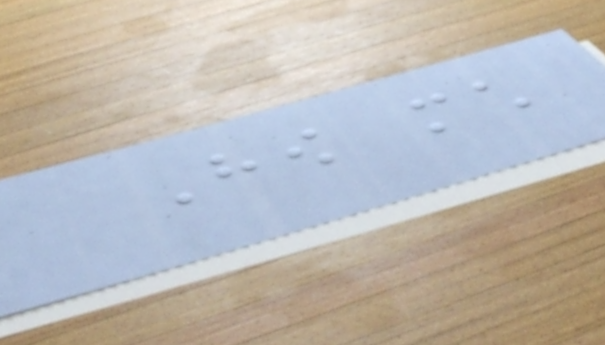How much
